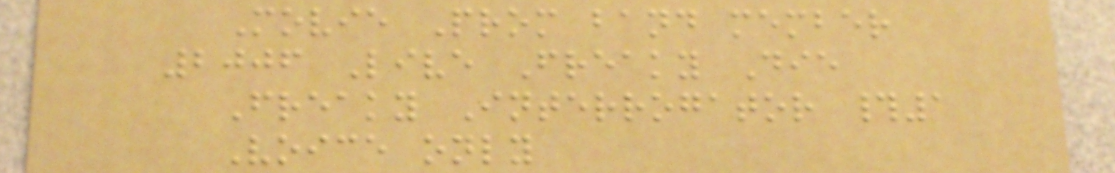Movie Prom band member
2006 Live Freaky Die
Freaky Interrogator #1
Voice only
